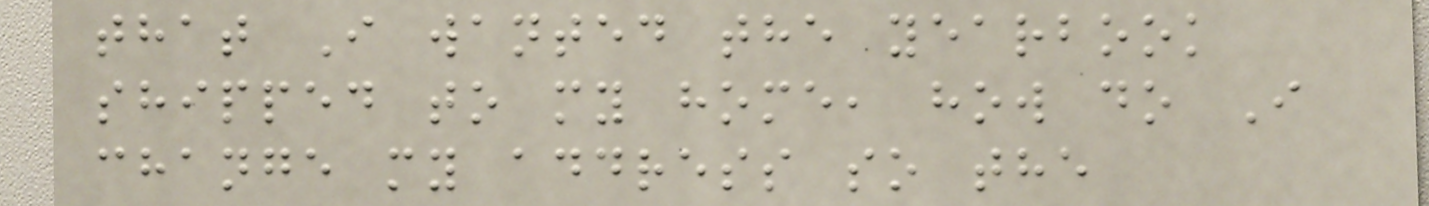that I wanted the yearbook
shipped to my home, how do I
change my address so the
